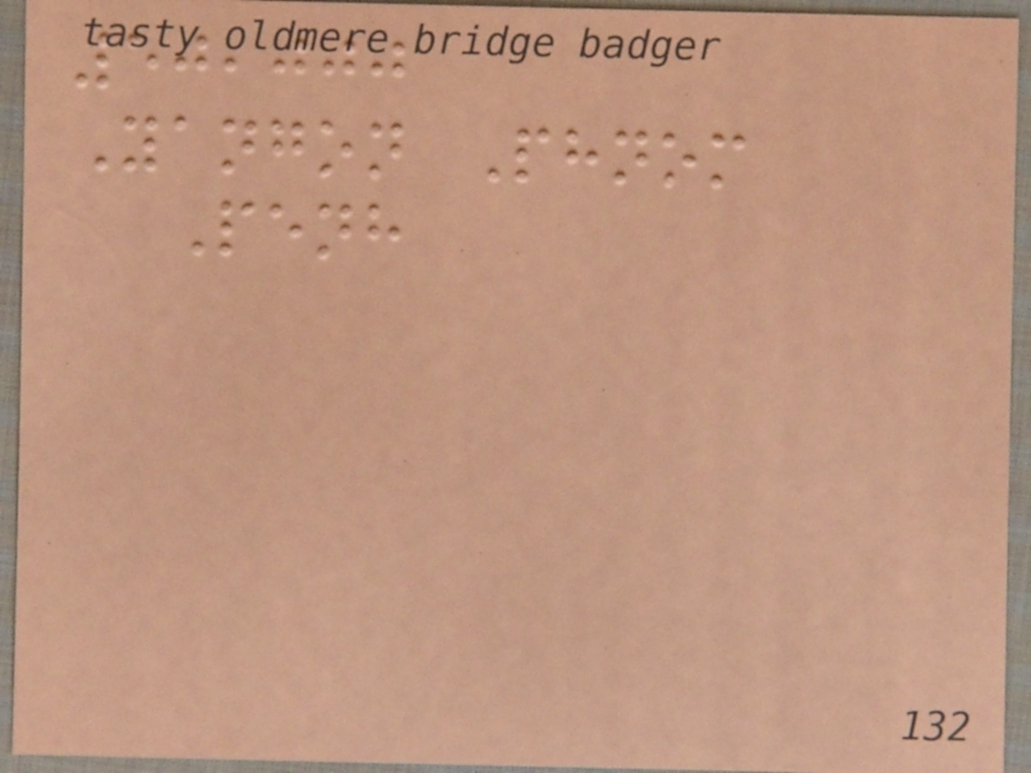50,000
Yangon Phnom
Penh
